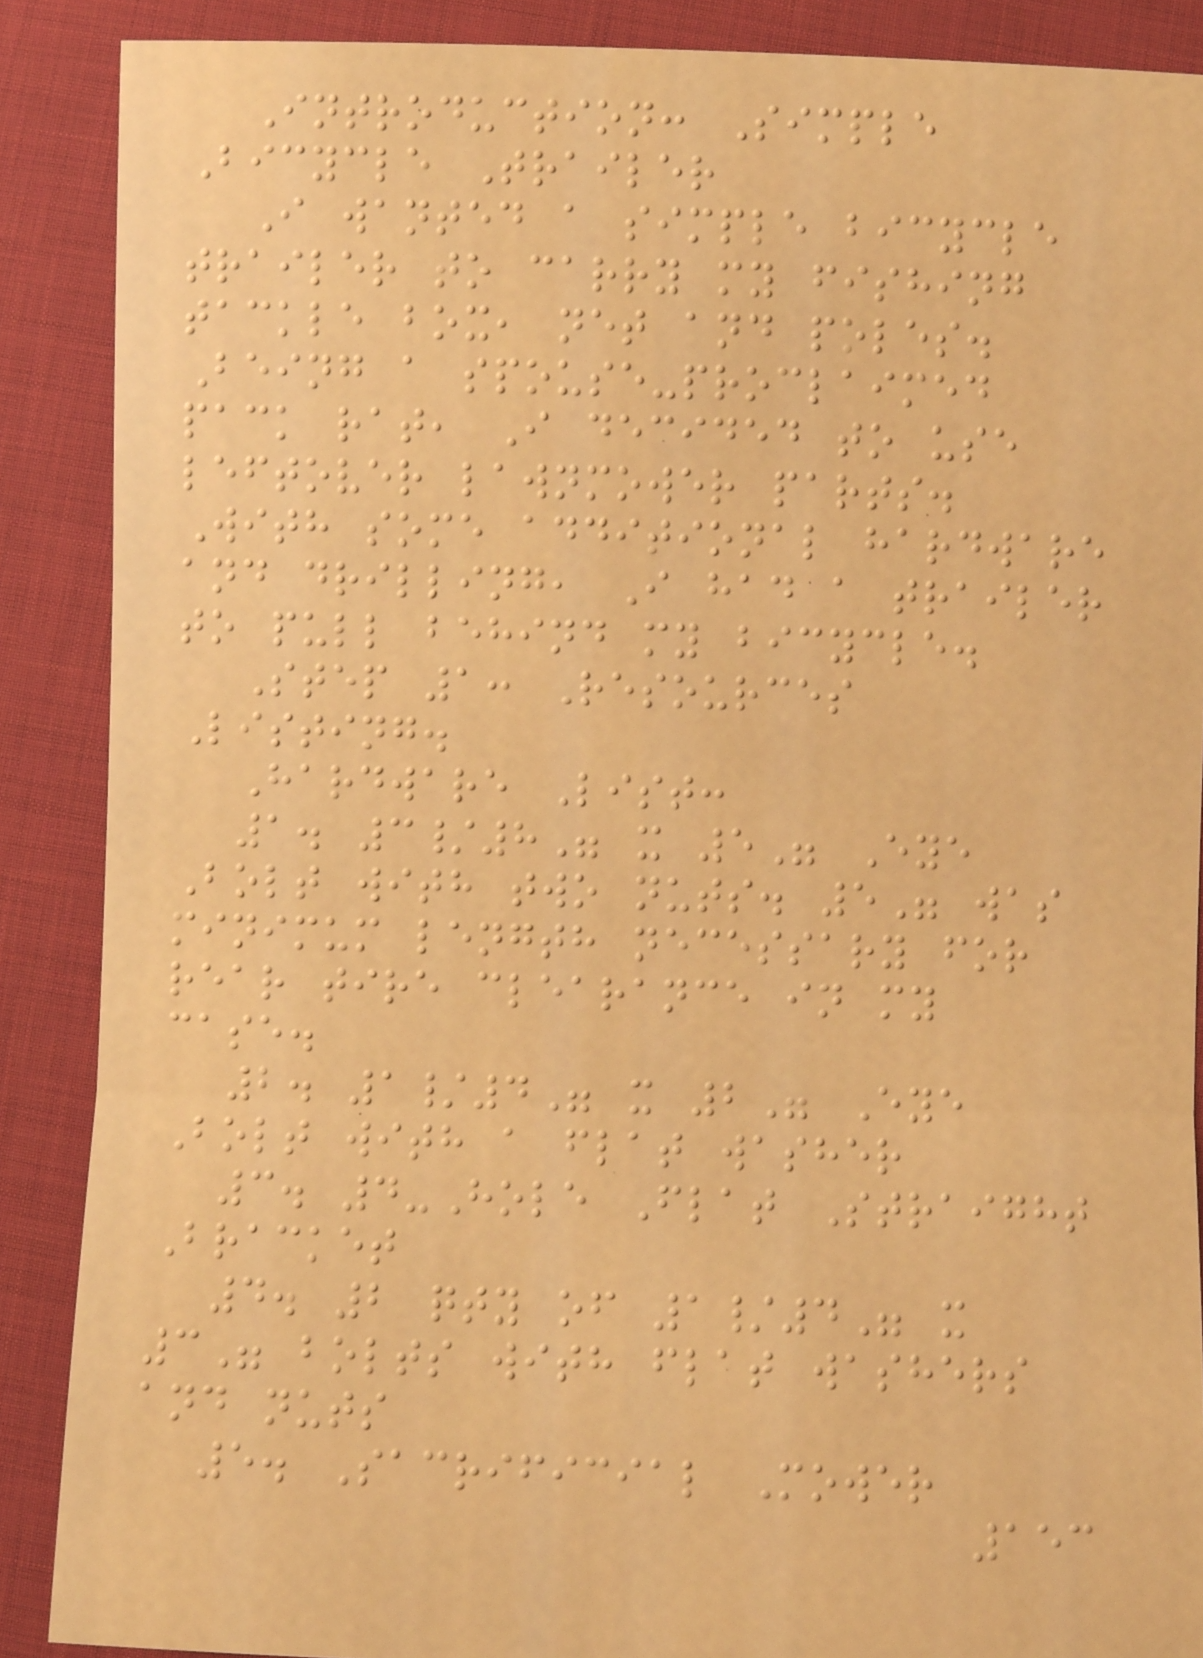Introduction: Simple
Bicycle Trailer
I wanted a simple bicycle
trailer to carry my fishing
tackle box, net and poles.
Being a spouse-proclaimed
pack rat, I decided to use
leftover lawnmower parts.
With some additional hardware
and drilling, I had a trailer
to pull behind my bicycle.
Step 1: Resources
Listing.
Hardware List:
1. 3/8" x 5" Eye
Bolt with two nuts. 5" was
minimum length necessary for
rear tire clearance in my
case.
2. 1/4" x 2" Eye
Bolt with a flat washer
3. 4-Hole Flat Straight
Bracket
4. 2 qty of 1/4" x
3" bolts with flat washers
and nuts
5. Sacrificial Mower
153
